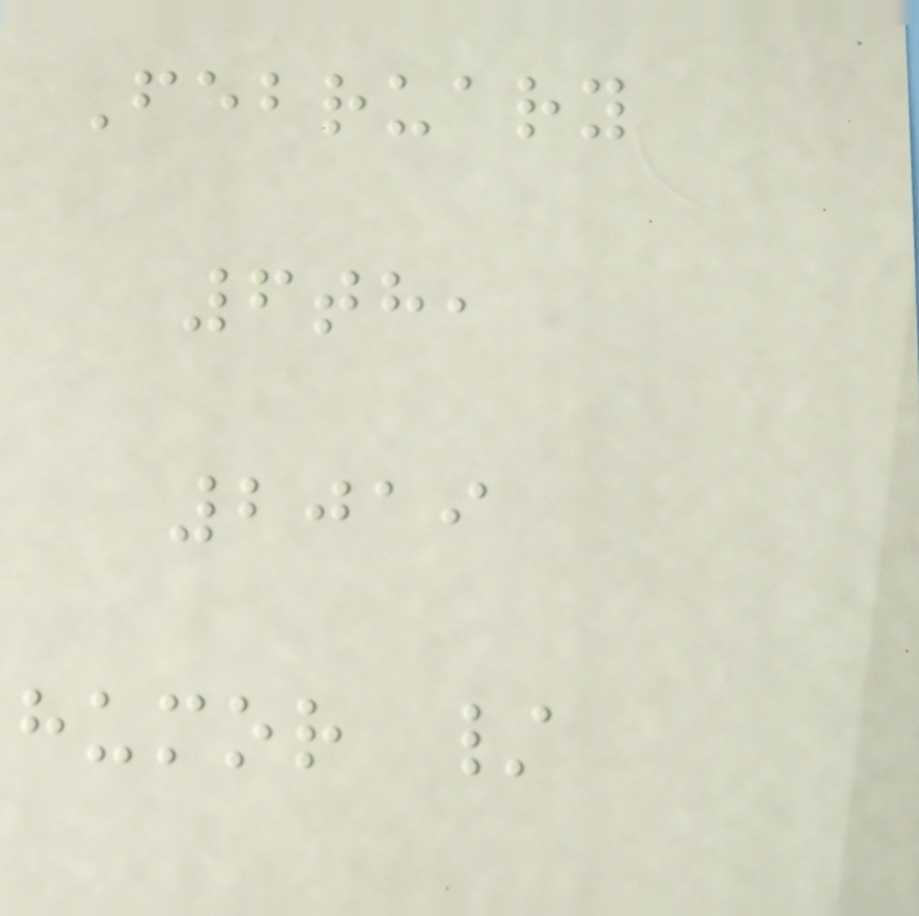February
6th,
2019
humor /
